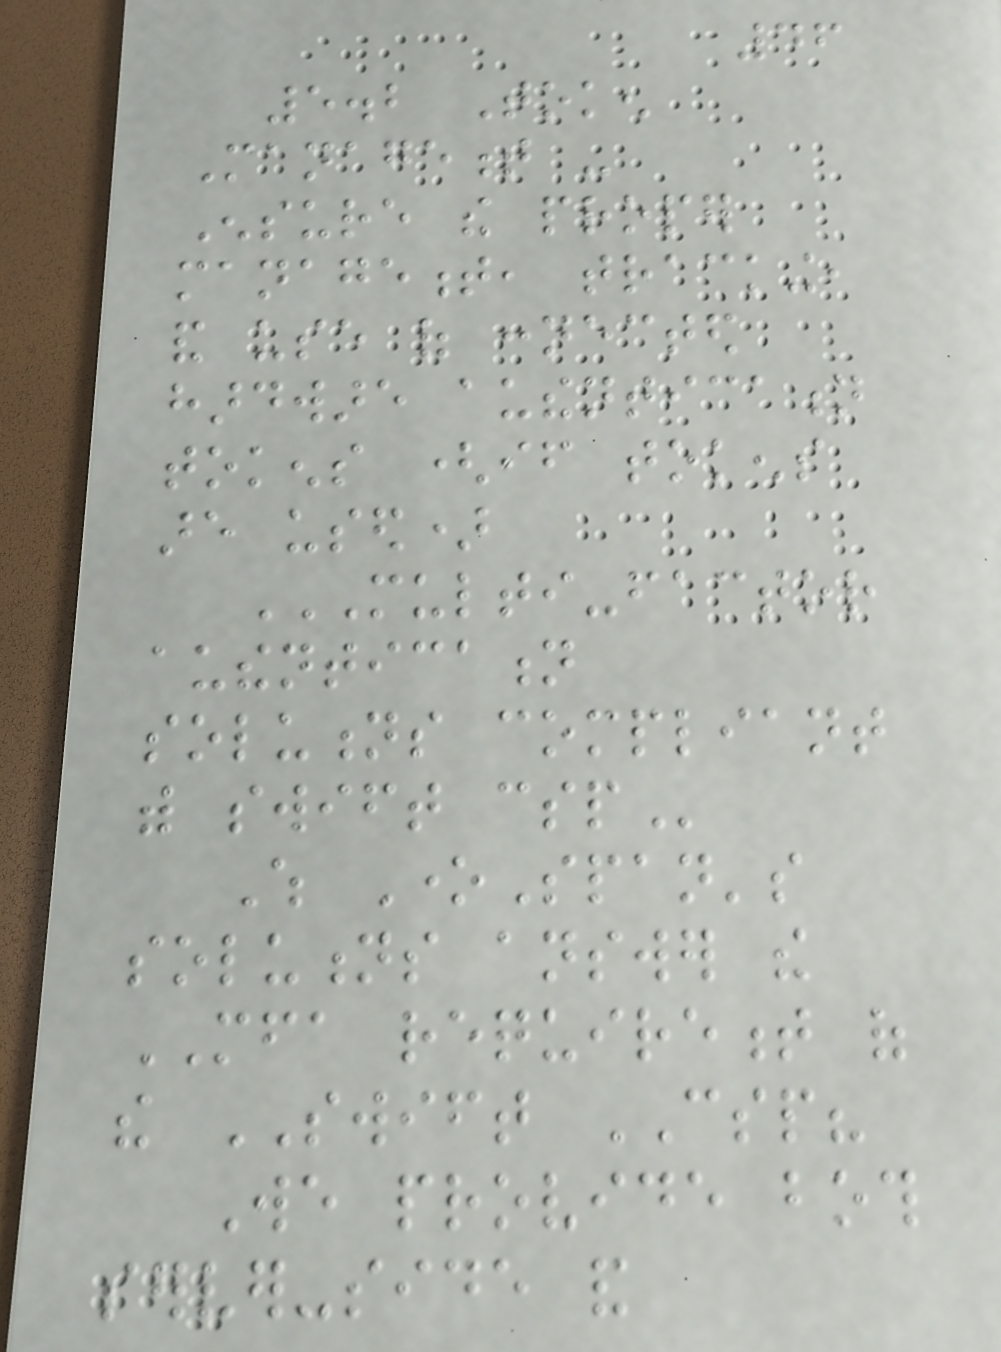46
5.2 Token
Management -
Ensure the proper
management, tracking,
and use of connected
hardware authentication
tokens (if tokens
are used)
MULTI-FACTOR
AUTHENTICATION
SOLUTIONS COMPLIANT
WITH SWIFT CSP
Which OneSpan's
solutions answer the
MFA requirement of
the SWIFT CSP?
We provide both
server-side and
